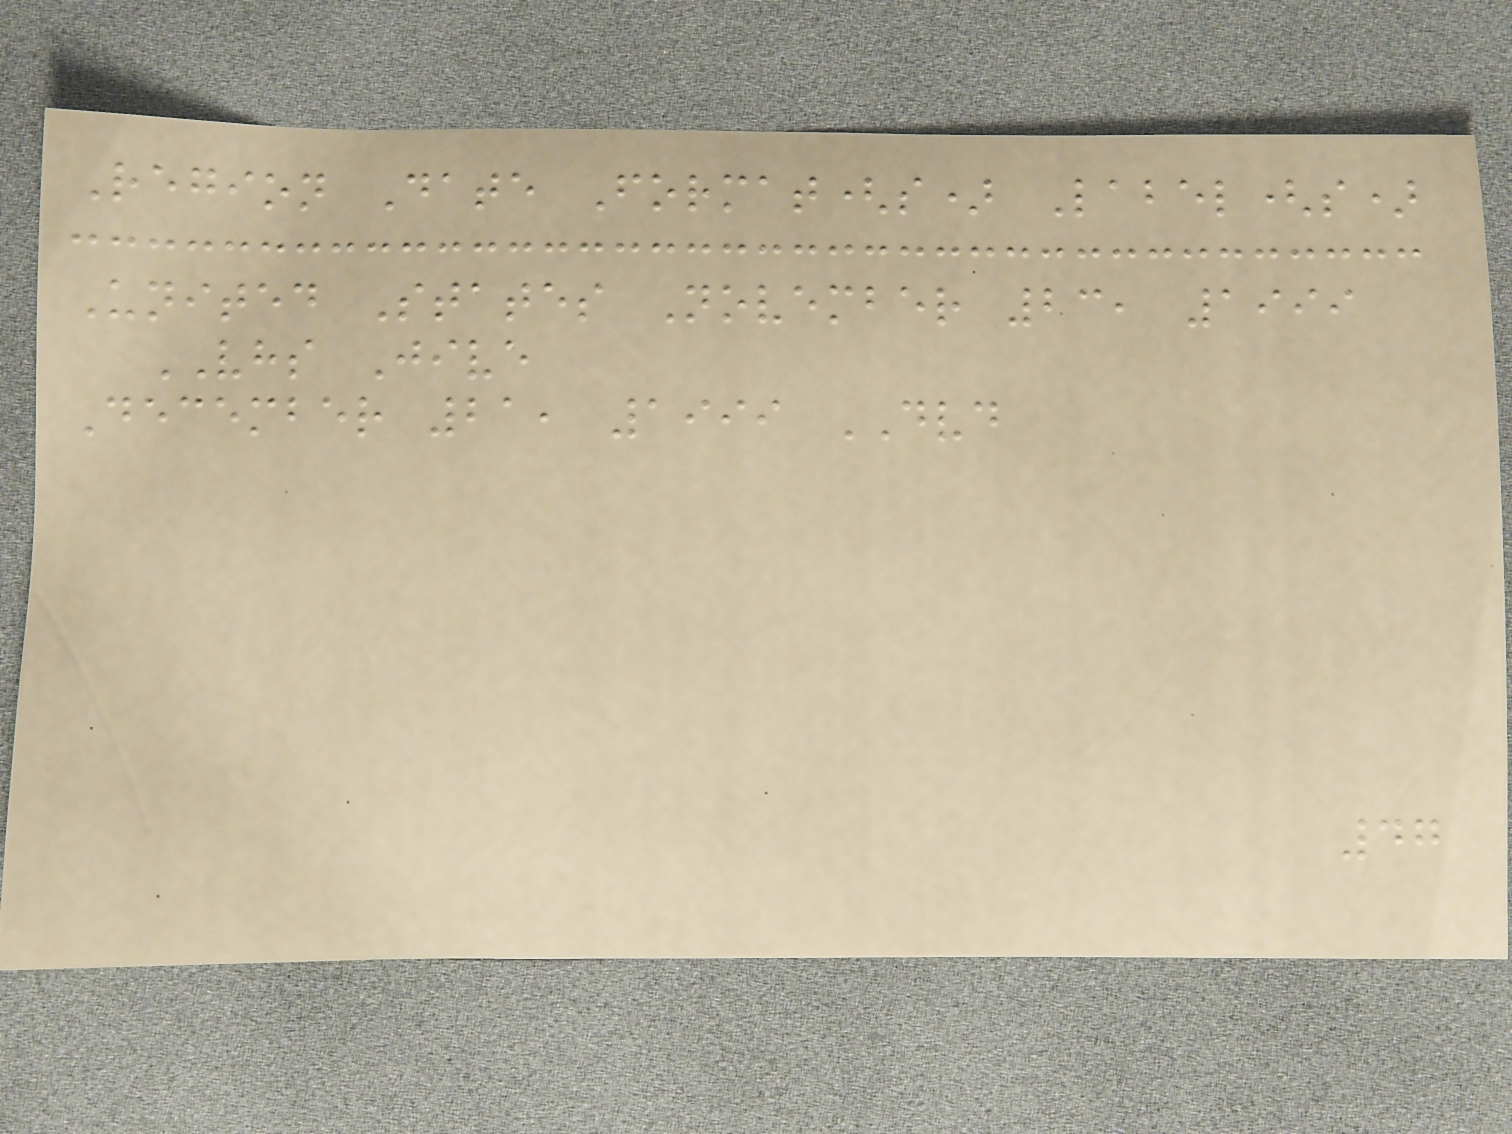Region Date Format(s) Label(s)
United States November 23, 1999
VHS Jive
December 21, 1999 DVD
47
